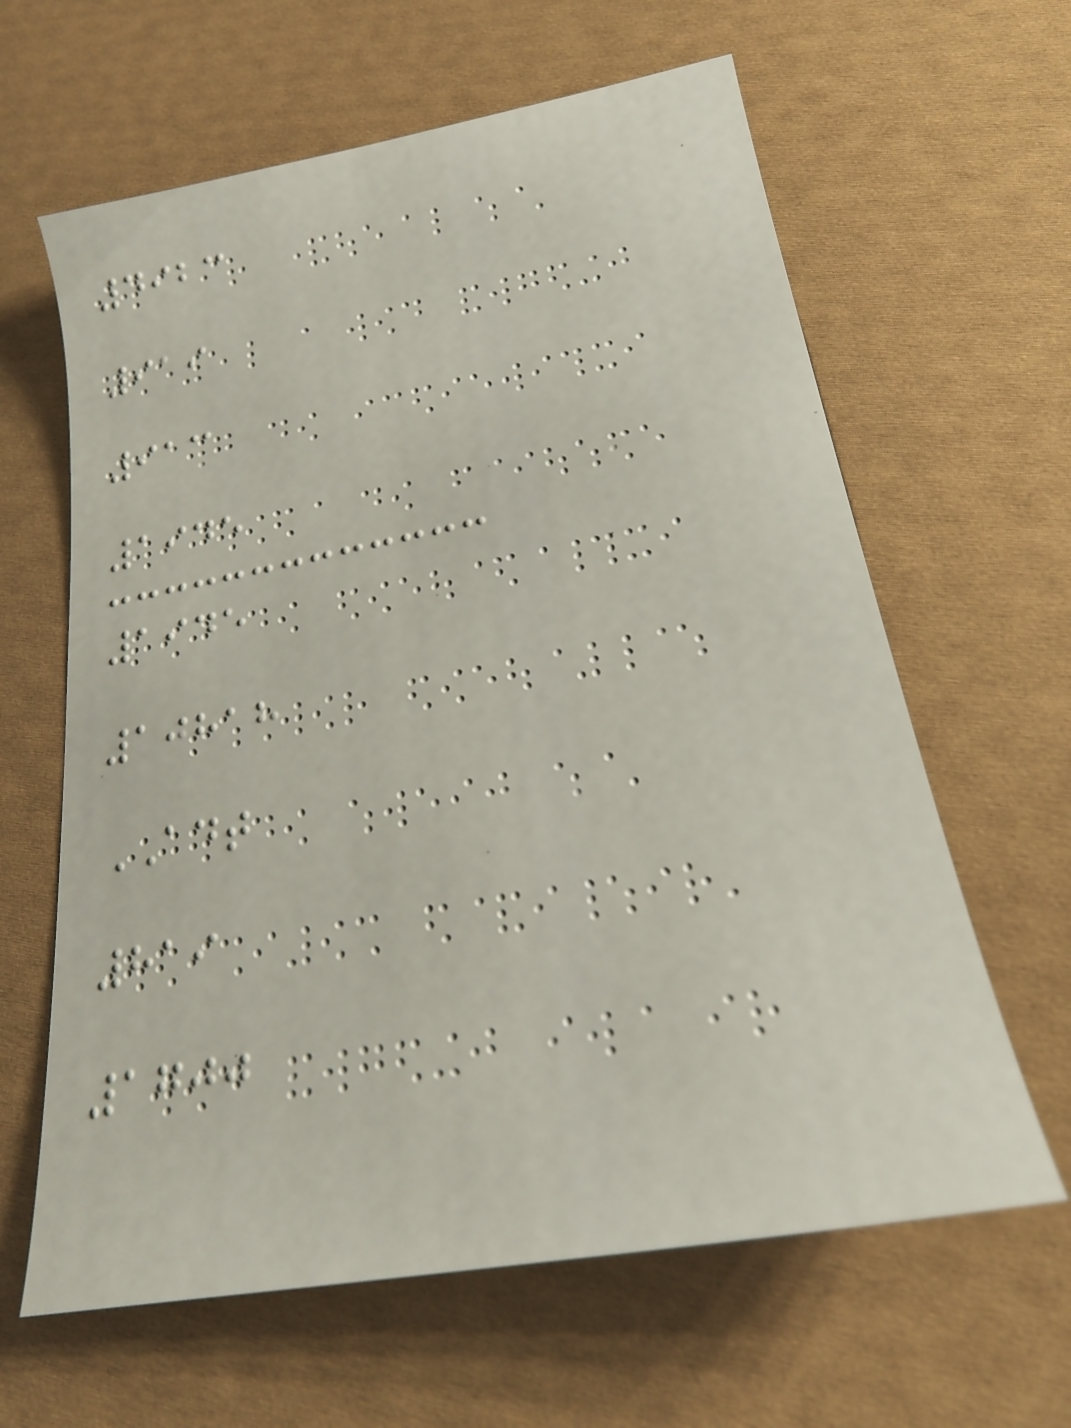4923
919
913
1945
1945
10818
ADT
819
1700
